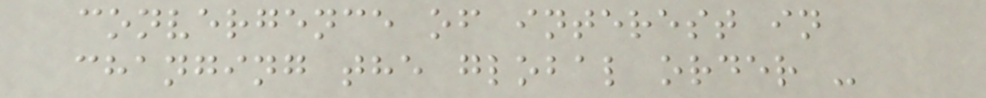convergence of interest in
changing the global order -
